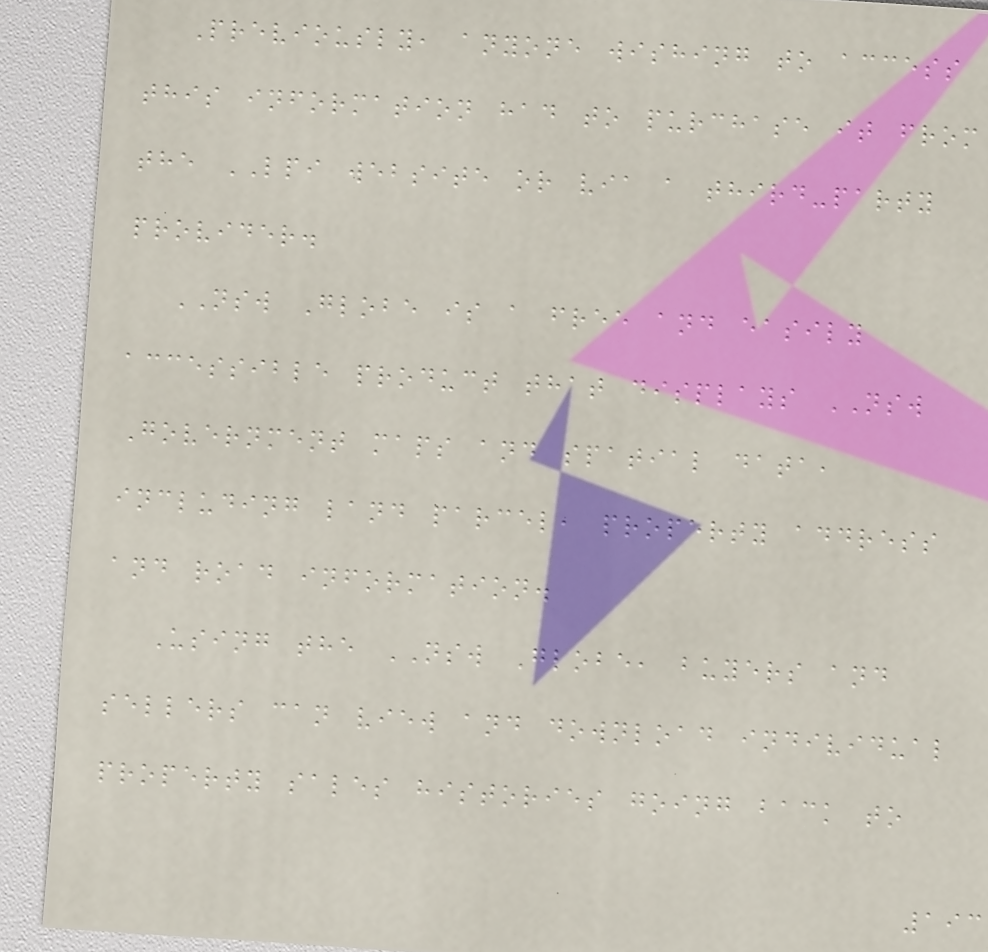Previously, anyone wishing to access
this information had to purchase it from
the LPI website or via a third-party
provider.
NSW Globe is a free and easily
accessible product that displays NSW
Government maps and spatial data,
including land parcel, property address
and road information.
Using the NSW Globe, buyers and
sellers can view and download individual
property sales histories going back to
193
